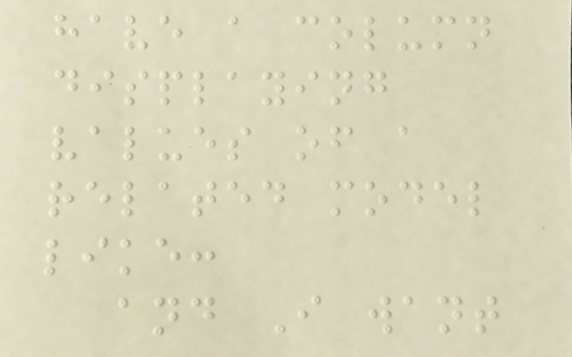have a column
displaying
values of a
related model
like:
and I want
